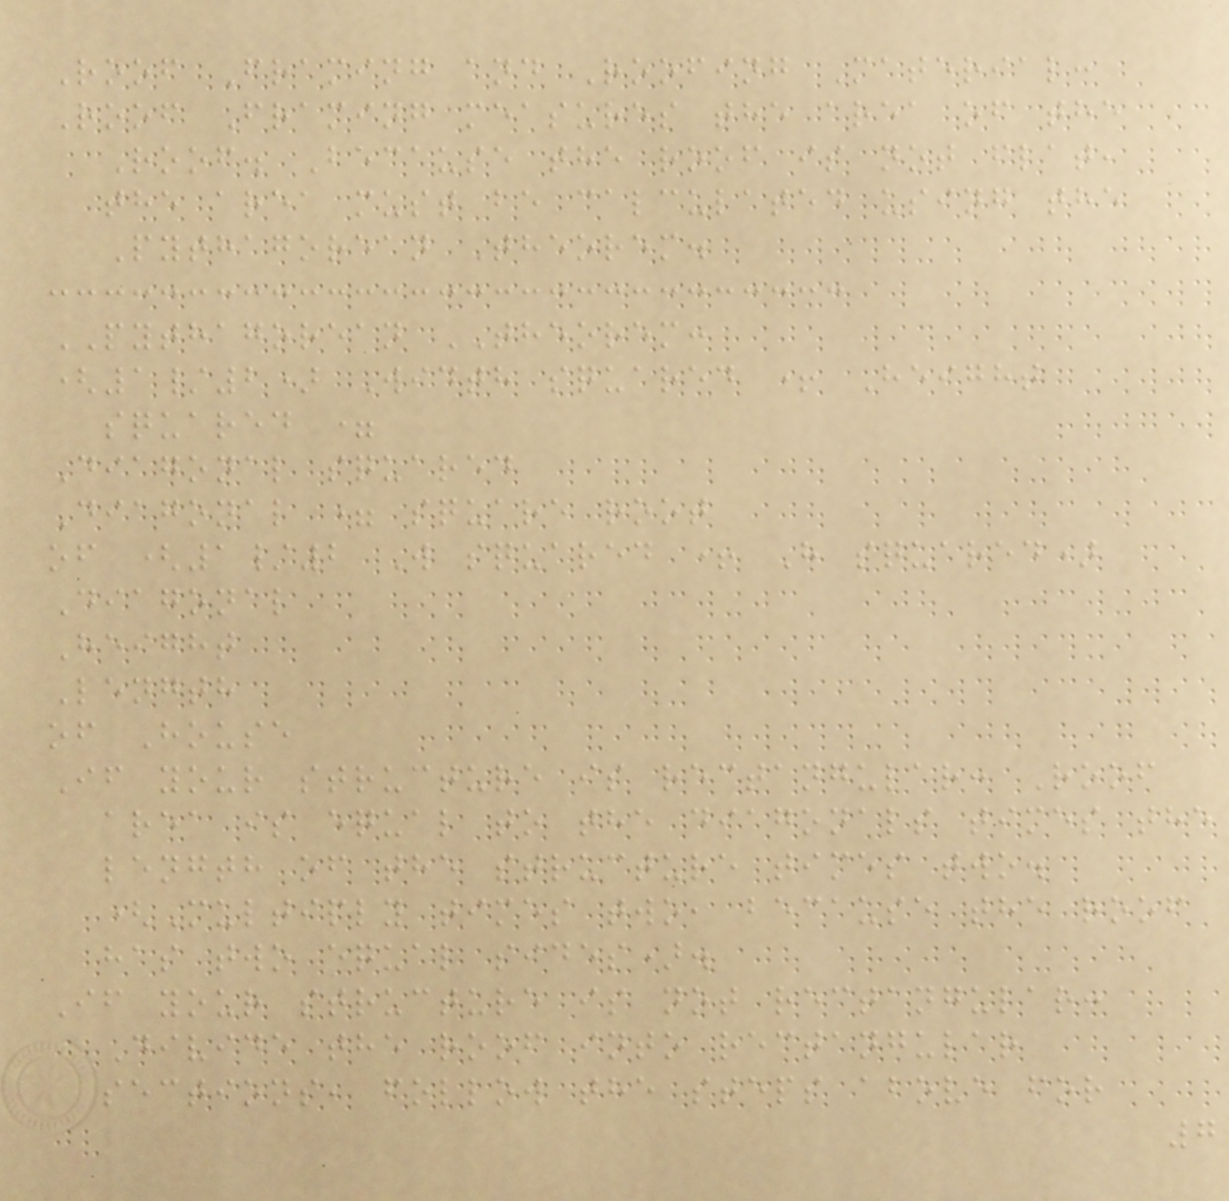Roof Framing and Roofing Material:
Roof Framing measures the area of the
Roof. Because the roof is not flat,
the area must be calculated using the
Pythagorean Theorem.
PYTHAGOREAN THEOREM:
(1/2) Width squared + Height
squared =
Diagonal squared
Diagonal = square root
of (1/2 W squared + H squared)
Diagonal
Height
Length
of House
If your structure is rectangular: Roof
area is equal to the diagonals times the
length of the structure times two.
(Multiply times two, because the roof
has two equal sides).
If your structure is not rectangular:
Divide the roof into rectangular
sections, follow the steps above for
7
